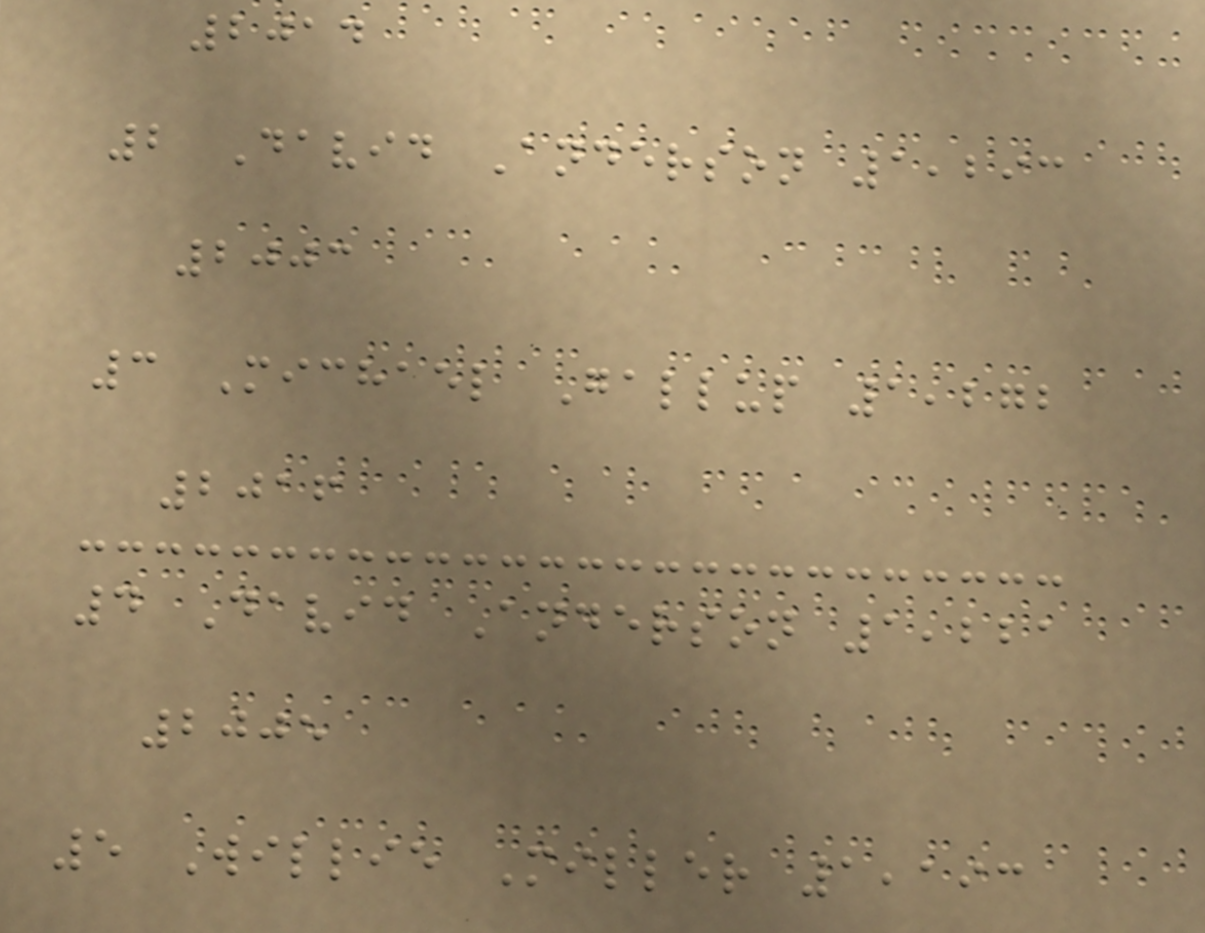2014
2 David Anderson 1,293
2003
3 Michael Gallup 1,272
2016
4 David Anderson 1,221
2005
5 Willie Miller 1,193
